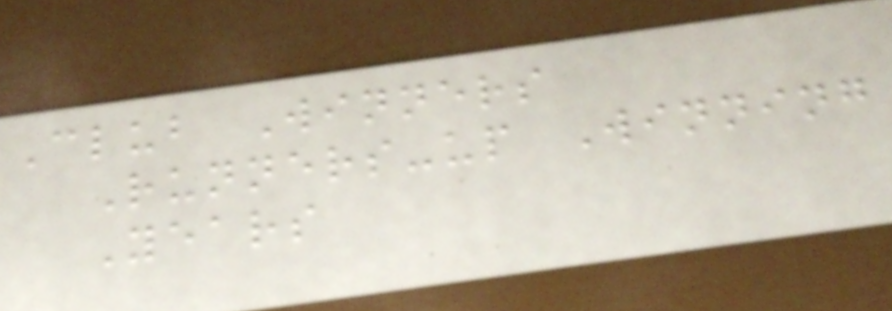Club Winners
Runners-up Winning
Years
